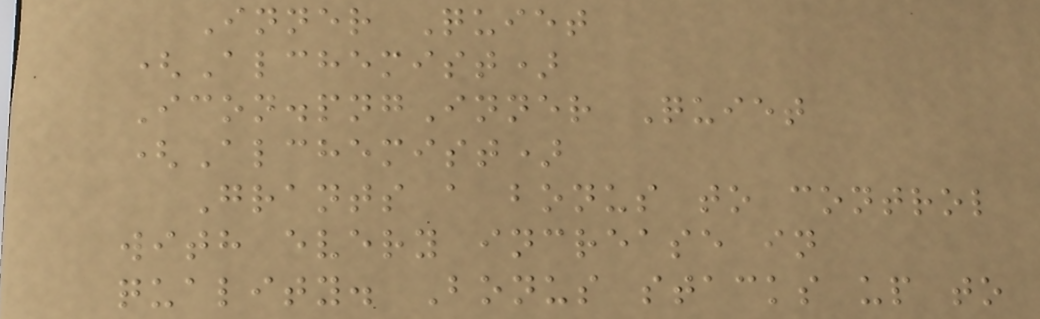Inner Quiet
(Alchemist)
Icon.pngInner Quiet
(Alchemist)
Grants a bonus to control
with every increase in
quality. Bonus stacks up to
